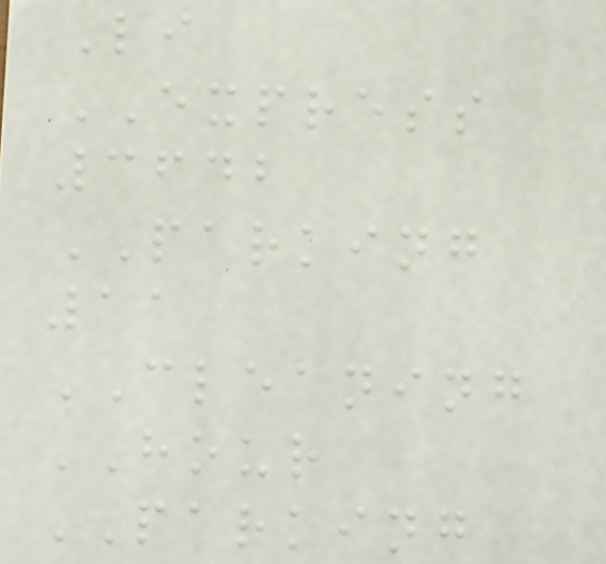Li
EXPRESS
3642
PARKING
11
CLEANING
HOUR
PARKING
